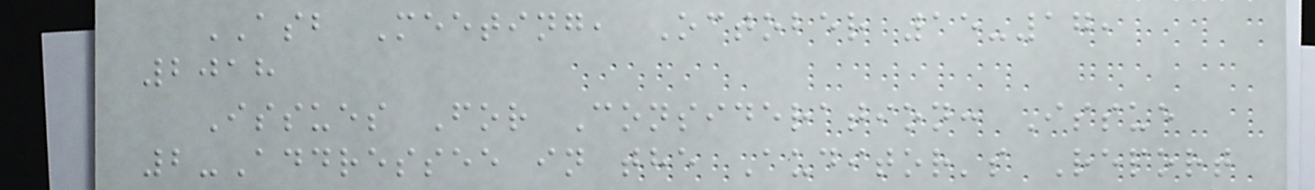ASB Meeting, October 15-17,
2018
Issues For Consideration: Issue
2-Addressee in the Auditor's Report
